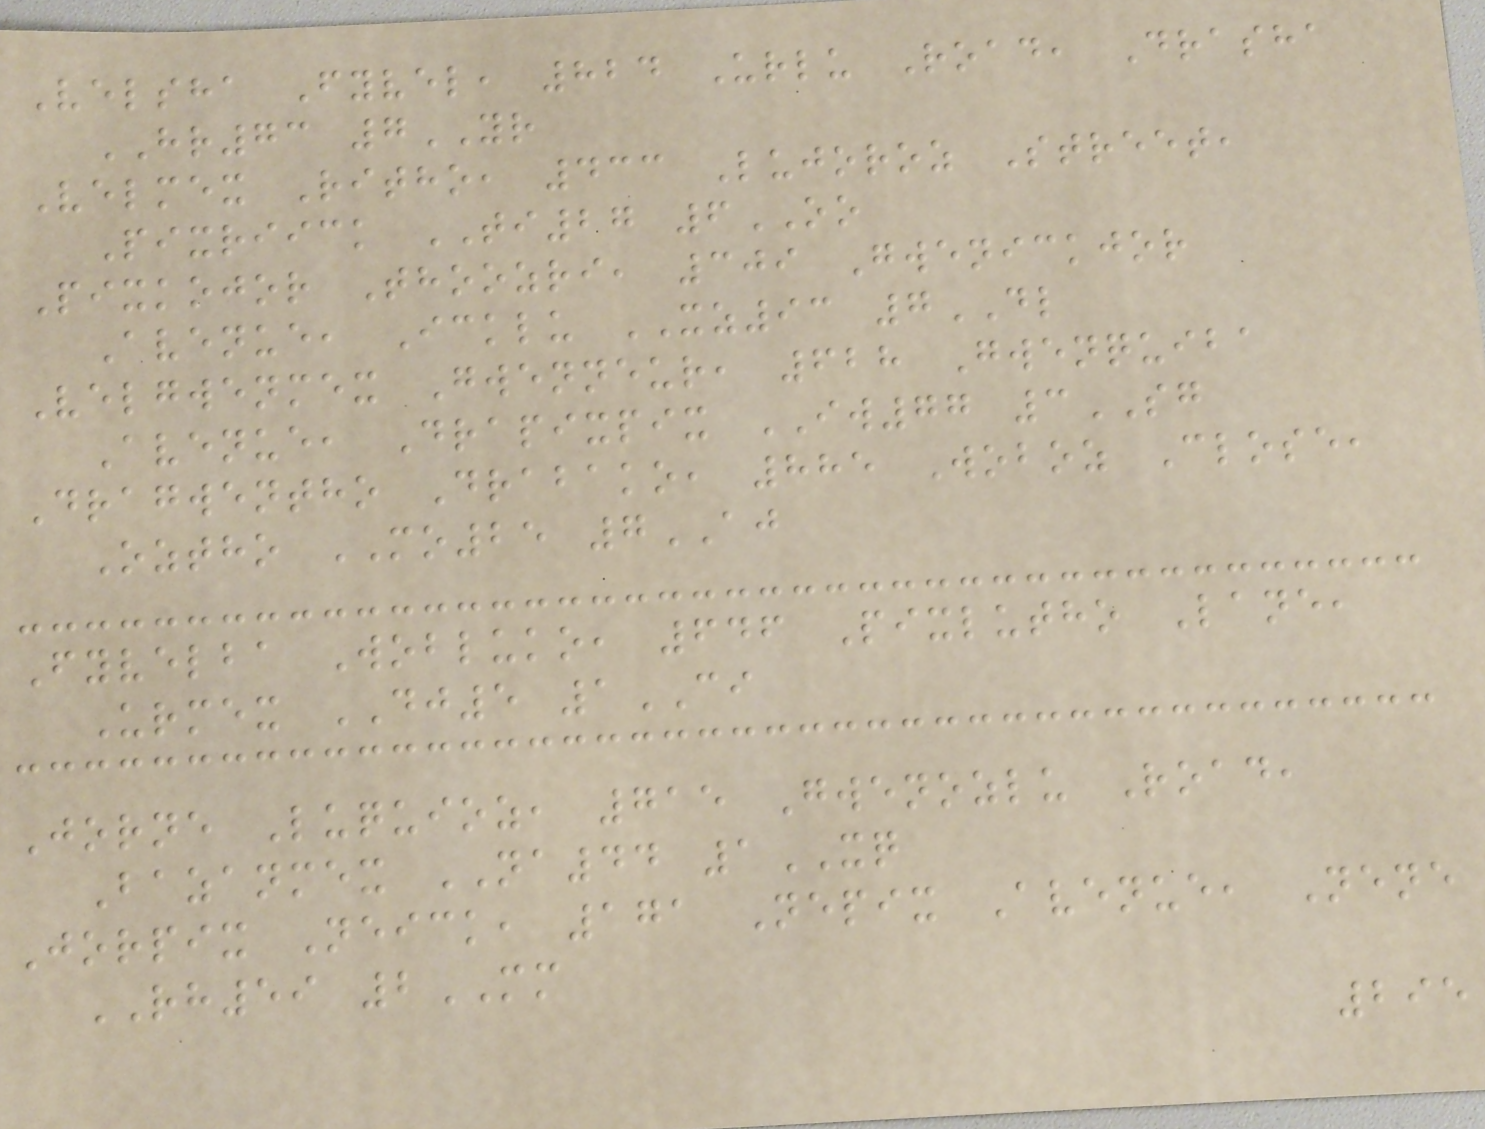Velsha Fyvel, 824 Urlu Road, Drasha
HR73 7YR
Velmex Ritho, 433 Lujoroz Street,
Pixriick TI27 6OO
Pixkojor Thoozri, 309 Gwenickjor
Avenue, Icklu XZ93 7DL
Velgwenmex Gwenneur, 628 Gwenquiba
Avenue, Drapixpix IW77 3SG
Dragwentho Drabako, 885 Woboz Close,
Oztho MO25 7AJ
Fyvelba Wobluko, 646 Pixlutho Lane,
Urmex DJ5 1CI
Jorne Luquioz, 715 Gwenozlu Road,
Bazanmex NA44 1XQ
Jorpix Neick, 171 Nepix Avenue, Nene
RH59 2MM
295
